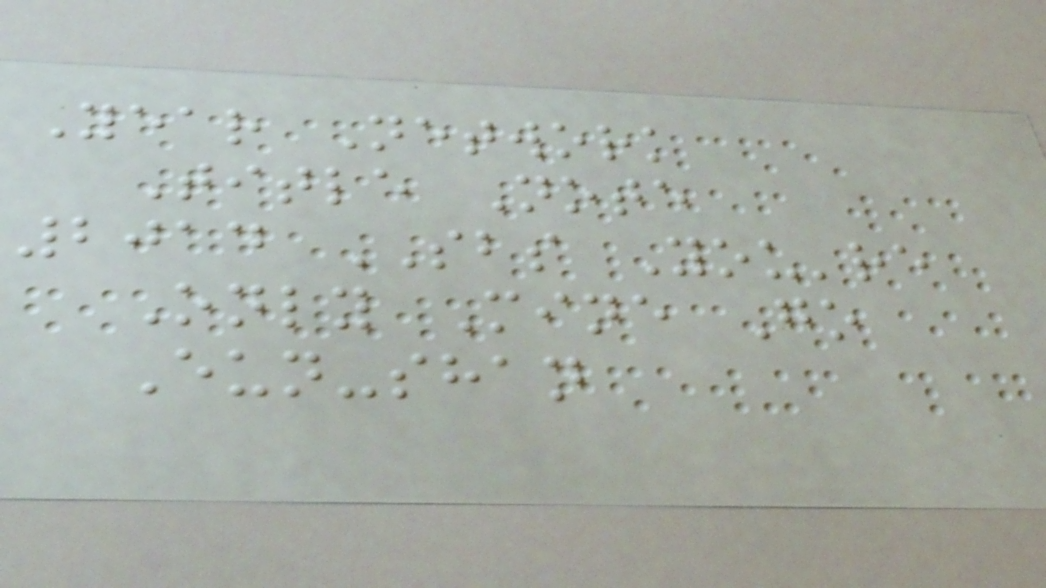Year Network
Title Note
2014 SBS You're
Only Mine Go
Eun-shan
